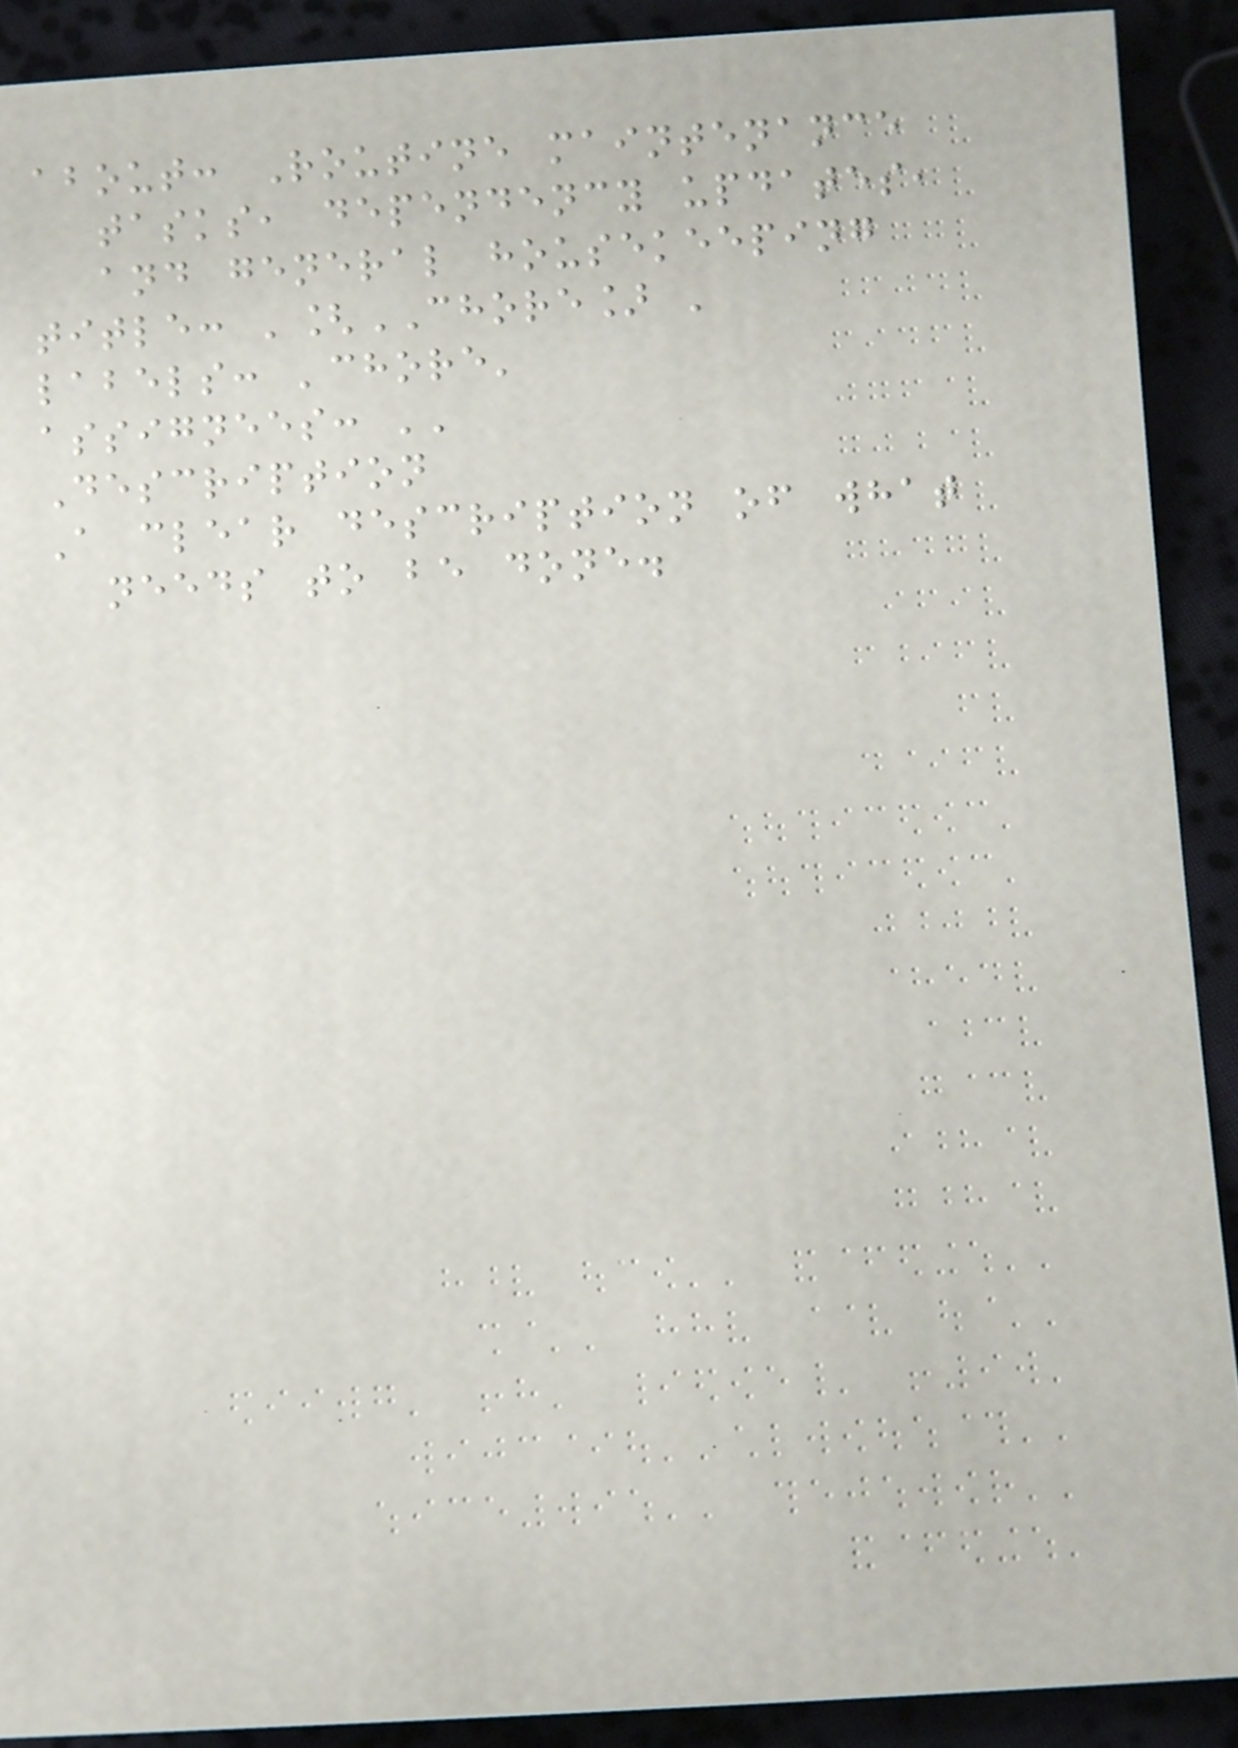about: Routine maintenance
tasks, dependency updates,
and general housekeeping
title: '[CHORE] '
labels: 'chore'
assignees: ''
Description
A clear description of what
needs to be done.
